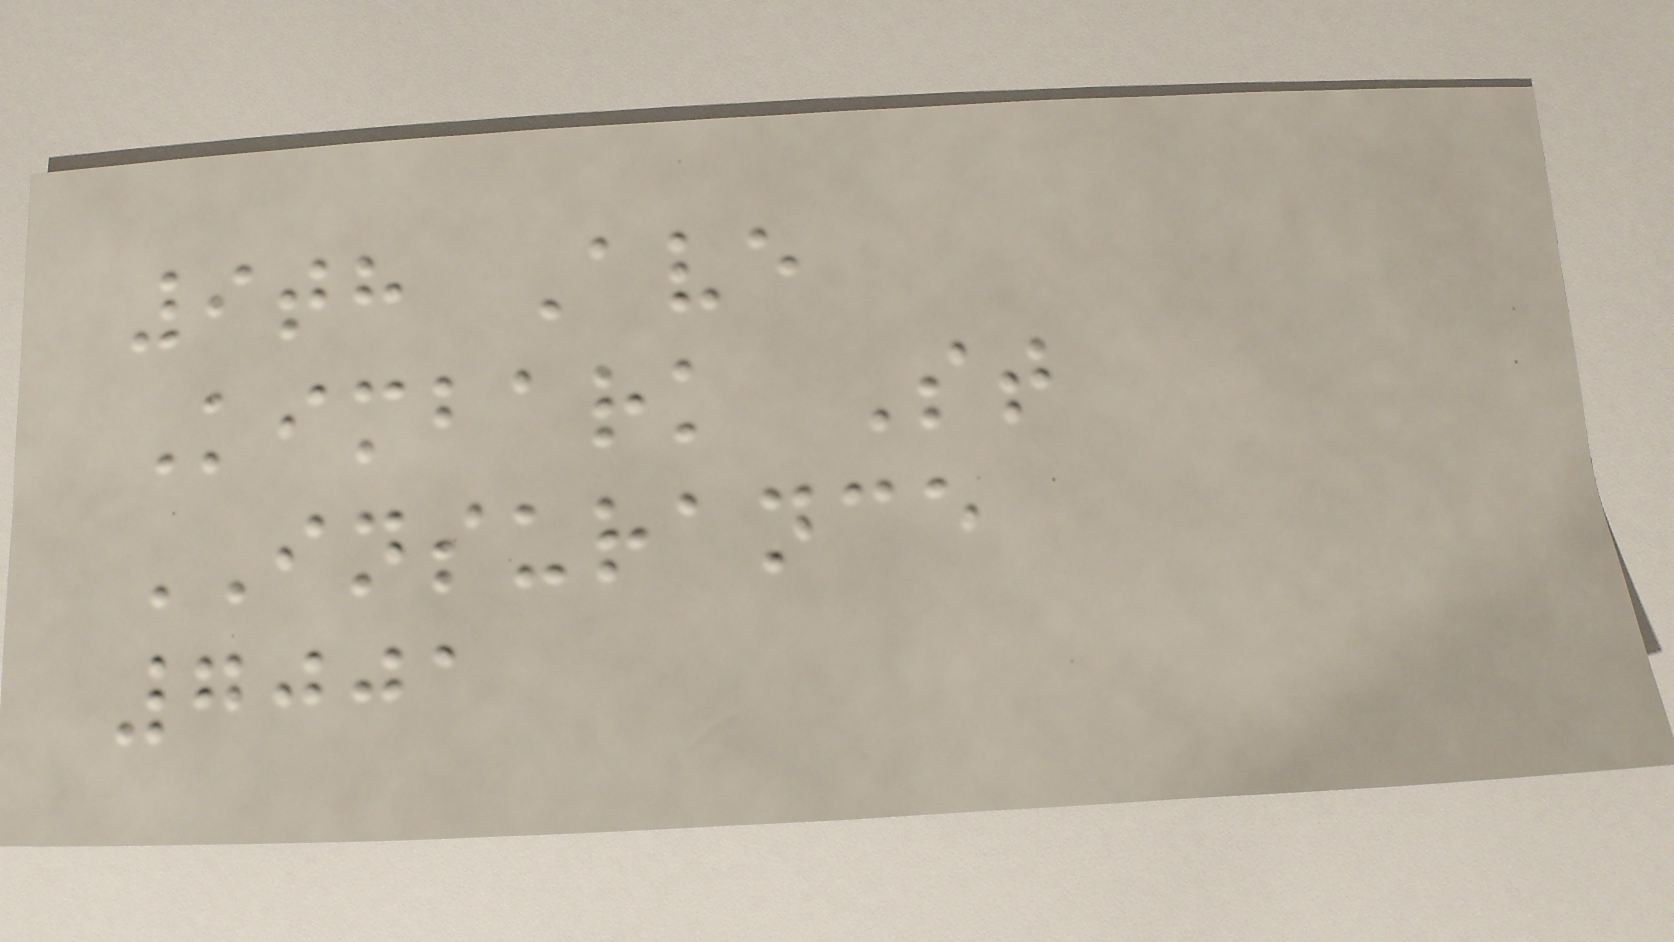9th Ave
Kimbark St
INSURANCE
7001
